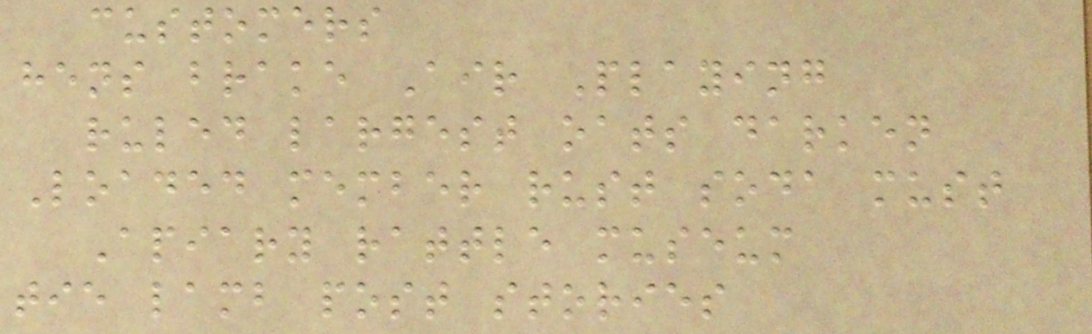customers
hens brake Air Playing
ruled largest oats darken
Loaded member rust soda must
Apiary rattle museum
tie lamb post stories
